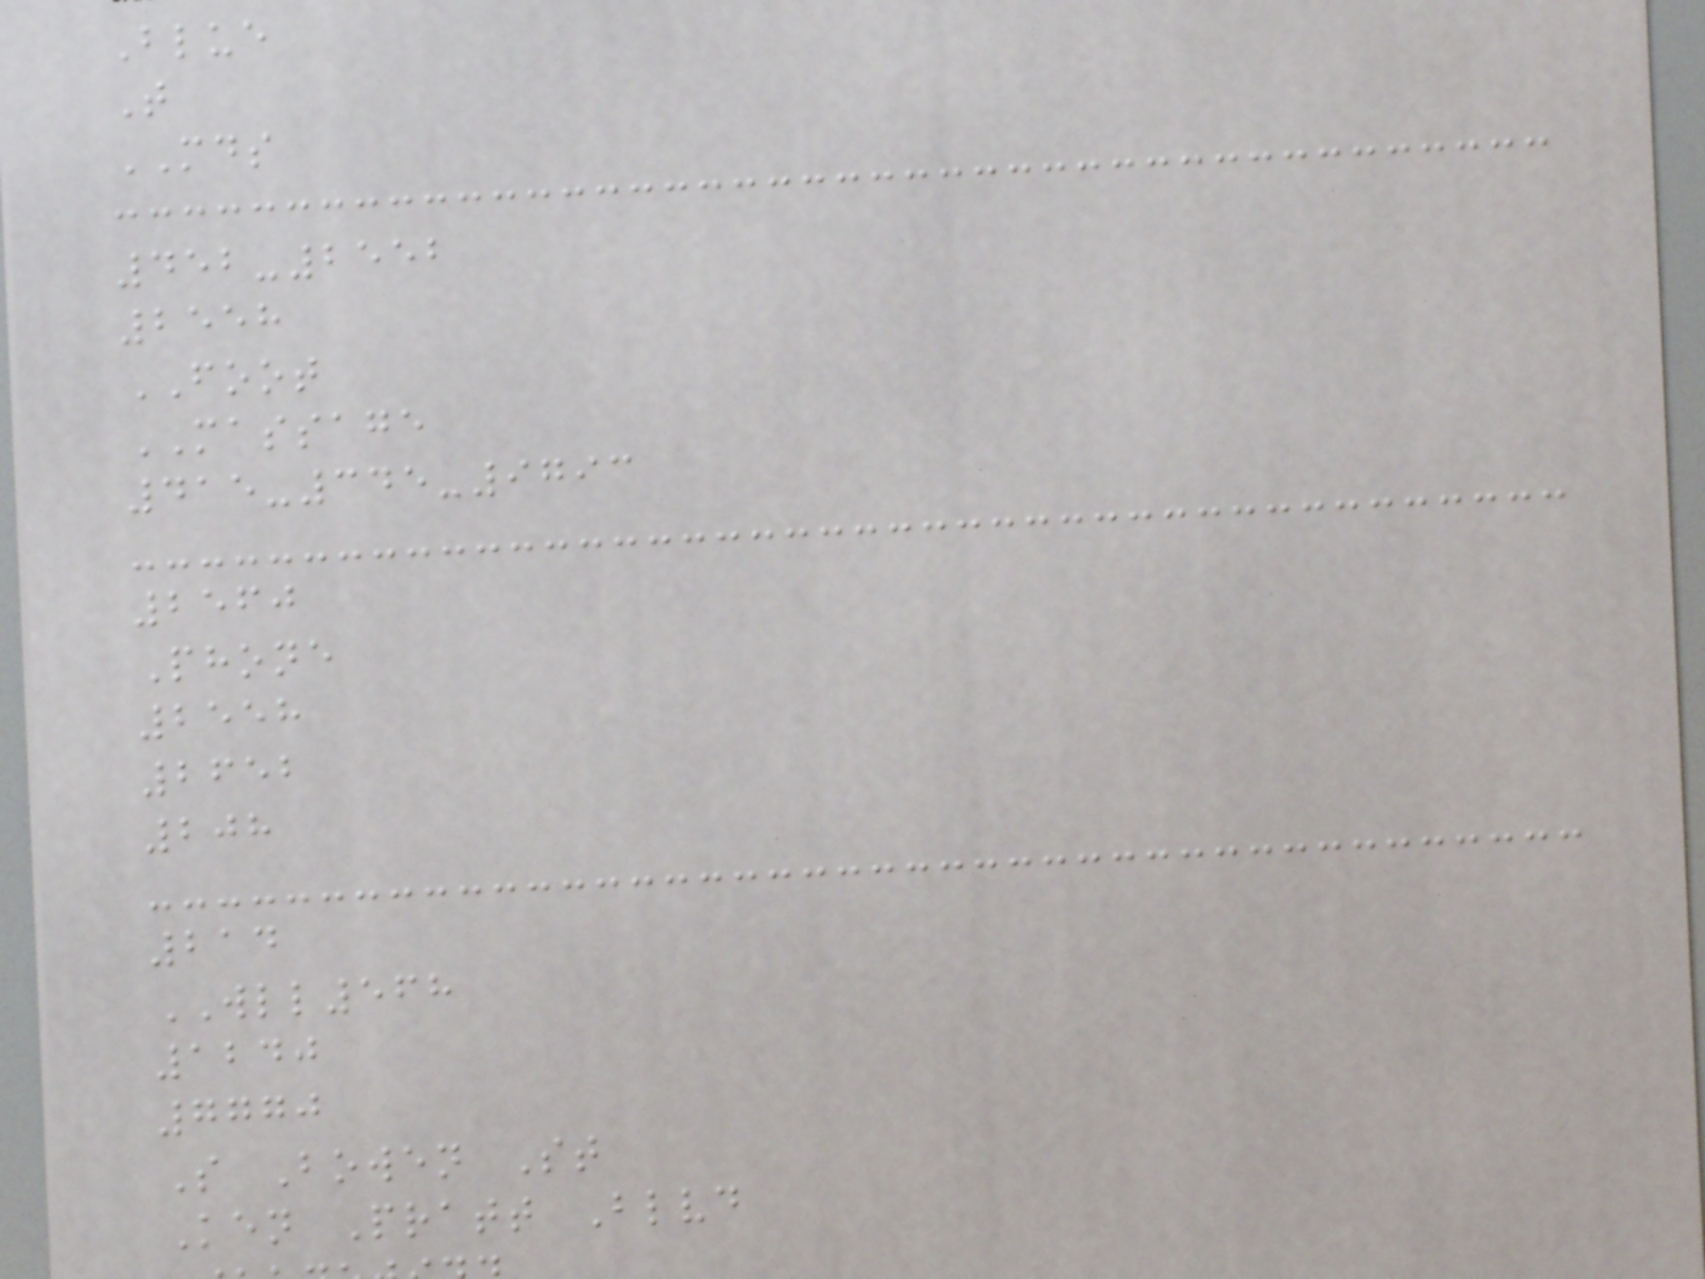Blue
T
MDS
452-2552
2558
FOOT
MASSAGE
415-345-9793
2560
Phone
2558
2652
208
214
WLL568
1240
7770
S Bowen St
Ken Pratt Blvd
